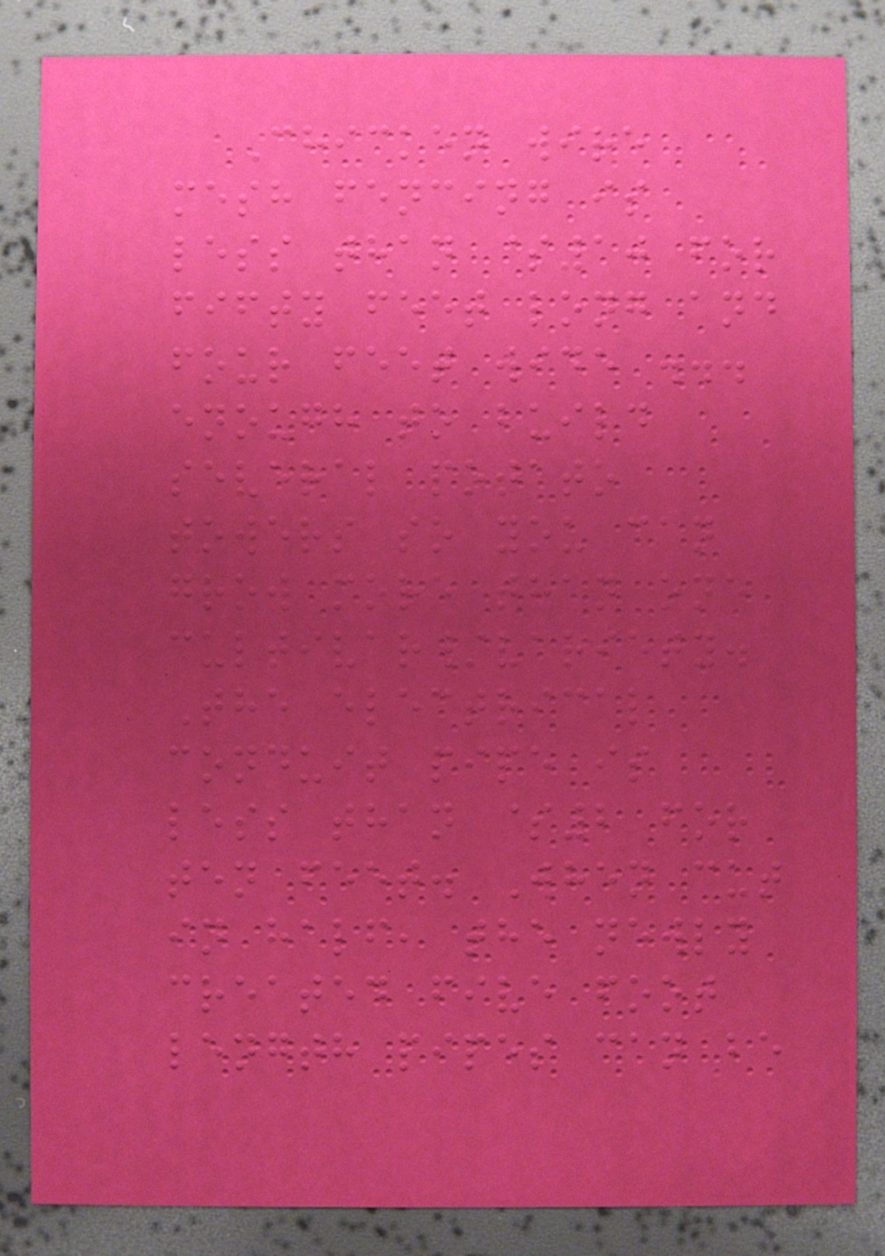Chicken wire
mesh fencing is
less than $10 for
fifty feet long and
four feet wide ...
enough to build
several potato
towers so you can
grow more than one
cultivar/variety.
The electrical
conduit pipe is
less than $2 for
ten feet. When cut
in half, the newly
created five foot
length pipes can be
